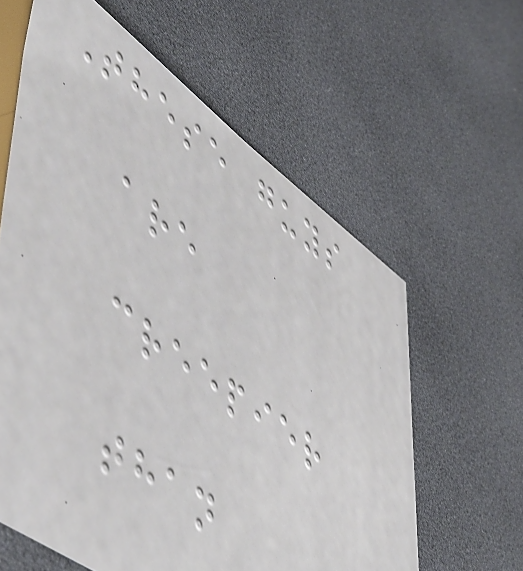These guys
are
creepier
than
